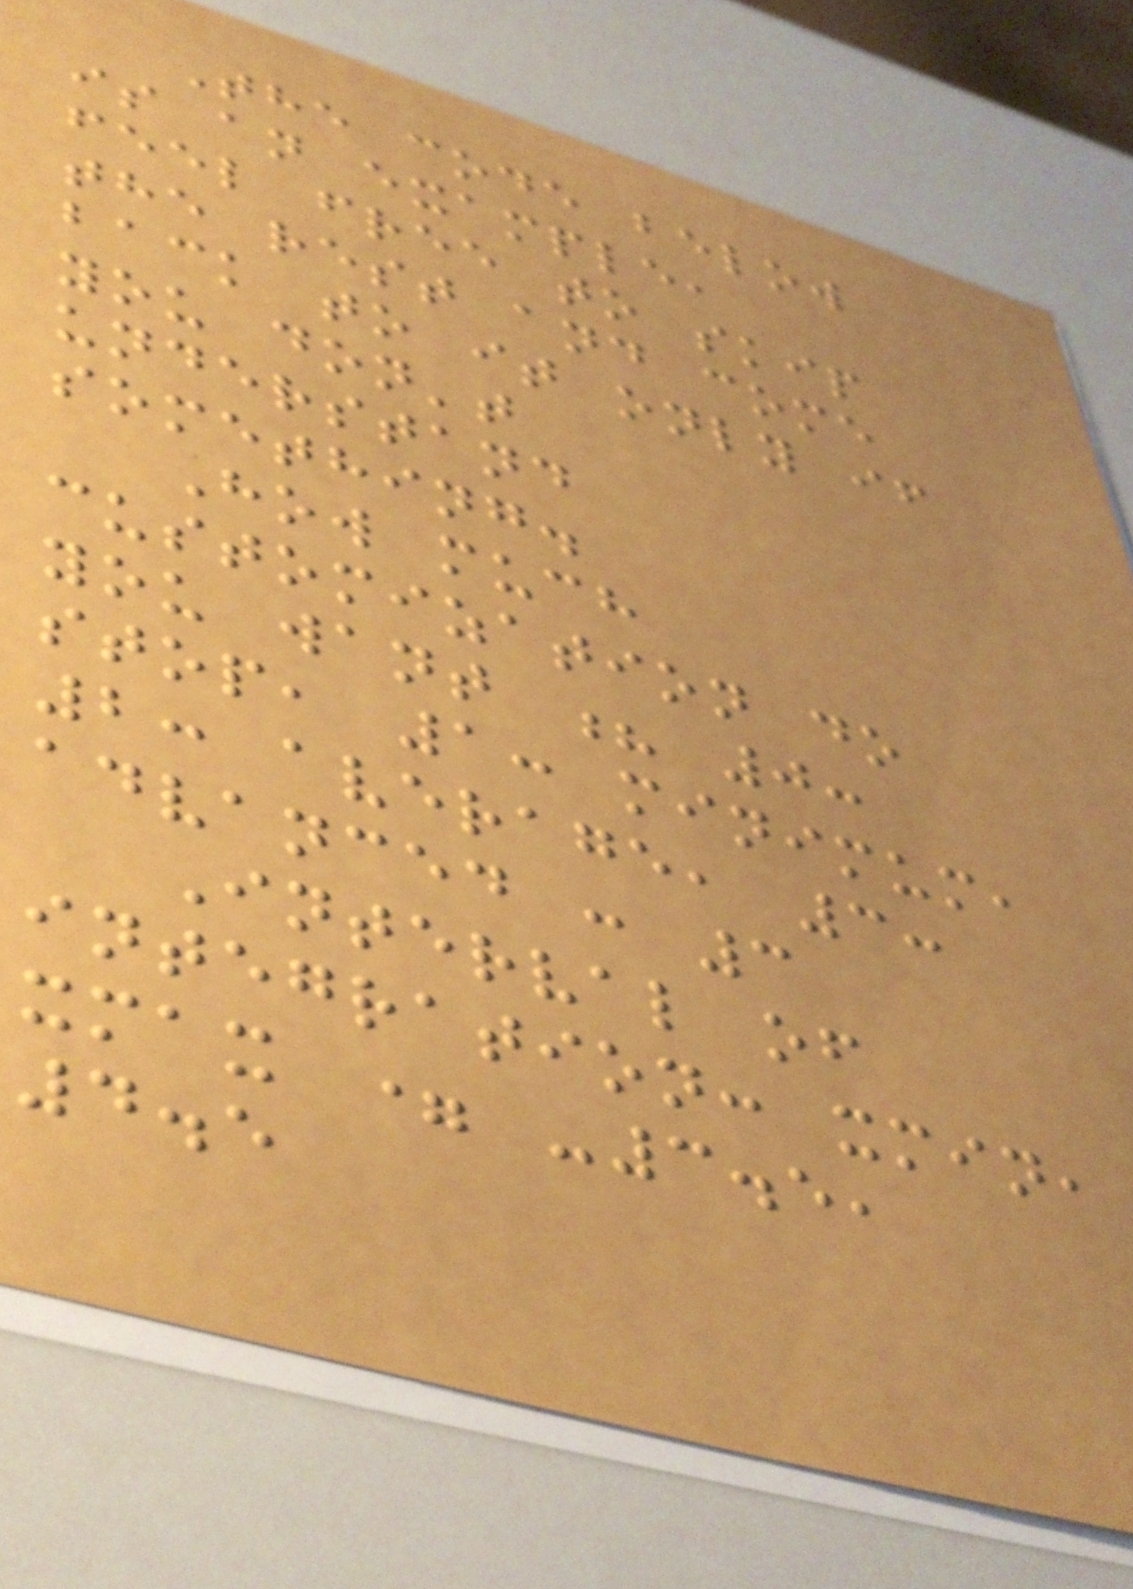The code below
is an example,
feel free to skip
the rest and come
back to it only if
you don't
understand
something.
How much
customization do
you want ? 0:
stop, 1: minimum,
2: average, 3:
advanced : 3
Interval of
integration: xmin,
xmax = -3.5,
4.5
